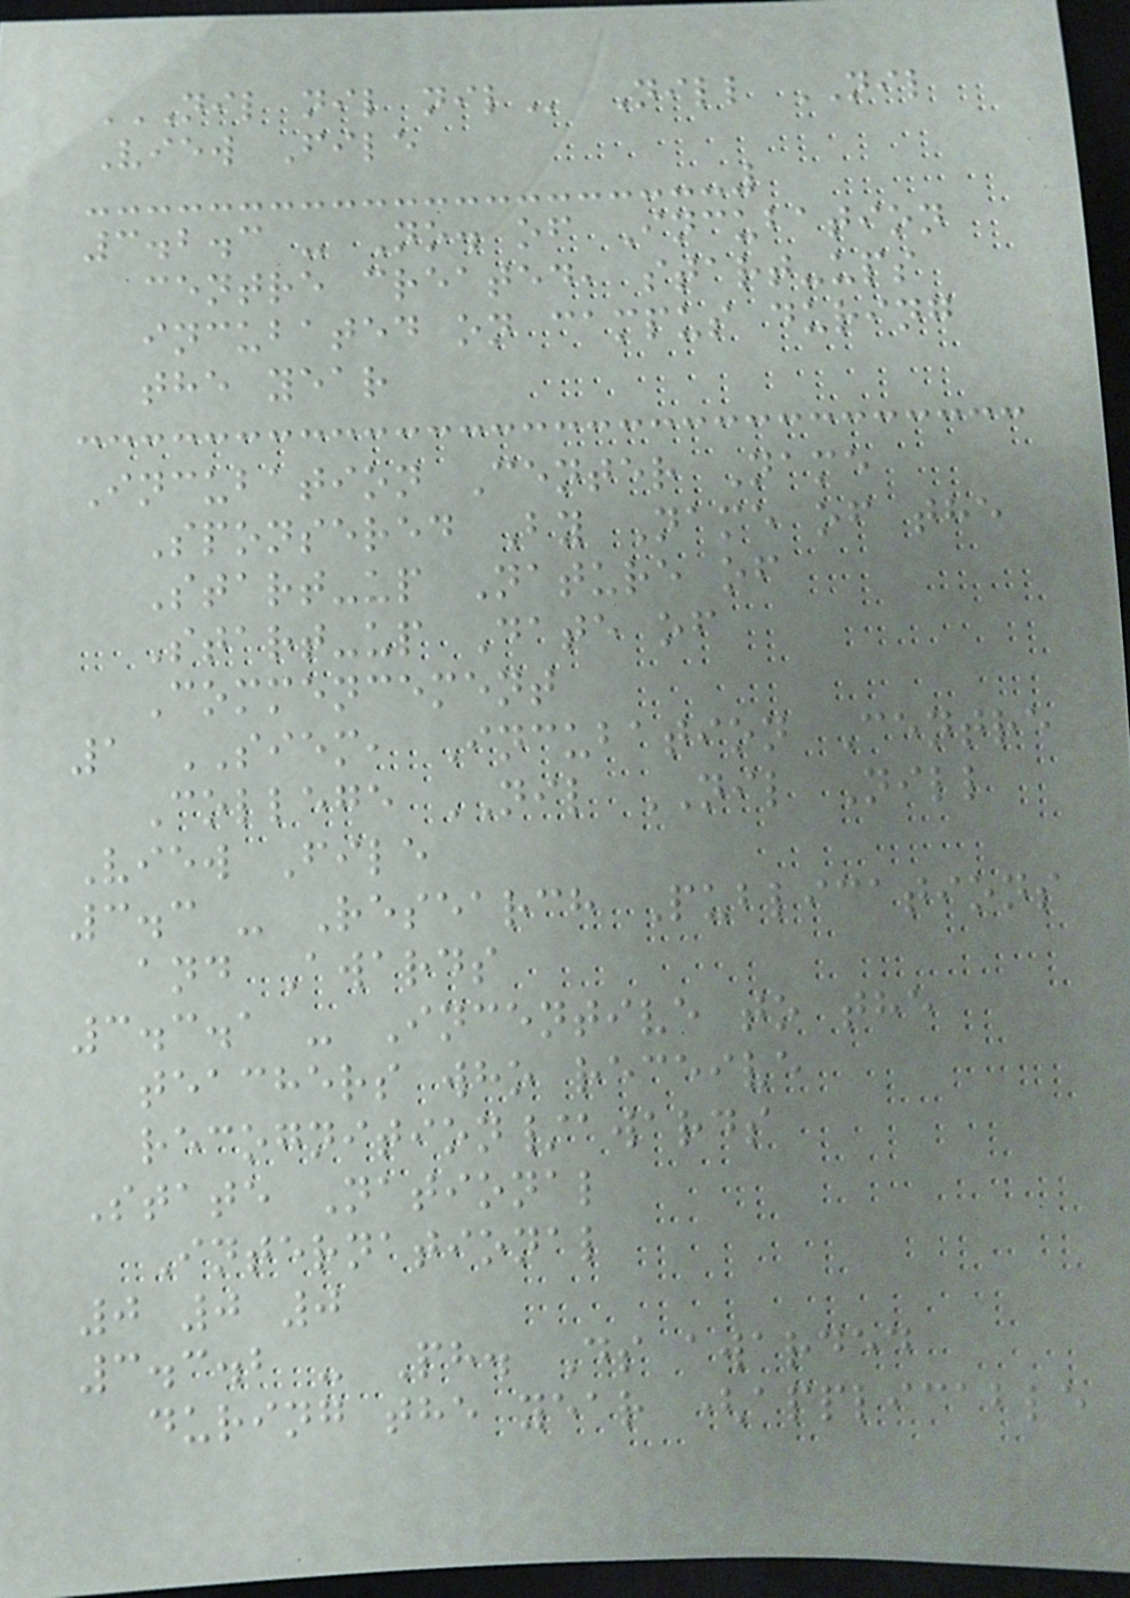NIL NIL NIL Nill NIL
View File
3.2.3 - No. of Incubation
centre created, start-ups
incubated on campus during
the year
Incubation Center Name
Sponsered By Name of the
Start-up Nature of
Start-up Date of
Commencement
1 SIEM, Incubation Centre
College NIL NIL Nill
View File
3.3 - Research Publications
and Awards
3.3.1 - Incentive to the
teachers who receive
recognition/awards
State National
International
0 0 0
3.3.2 - Ph. Ds awarded
during the year (applicable
